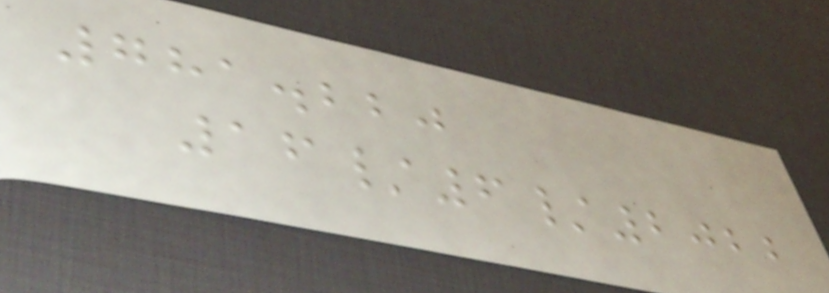781.220
16/6/2022
